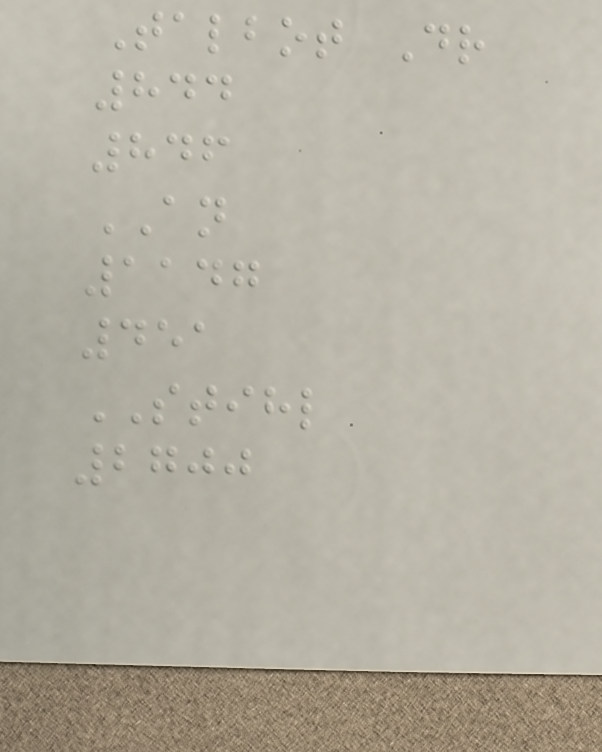Talbot Dr
844
846
AN
1147
451
STIHL
2700
